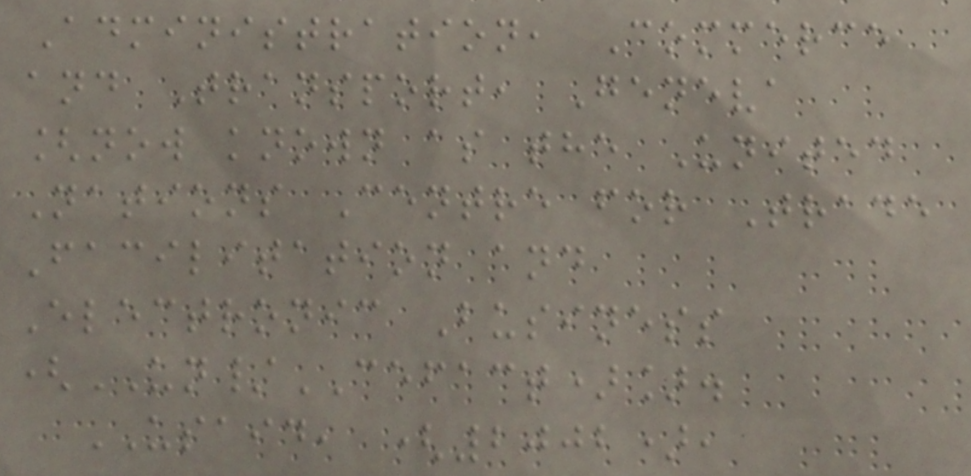Administration, Commerce
and Transport, Geneva
[now known as the United
Nations Centre for Trade
Facilitation and
Electronic Business
(UN/CEFACT)].
USAID, (2002),
